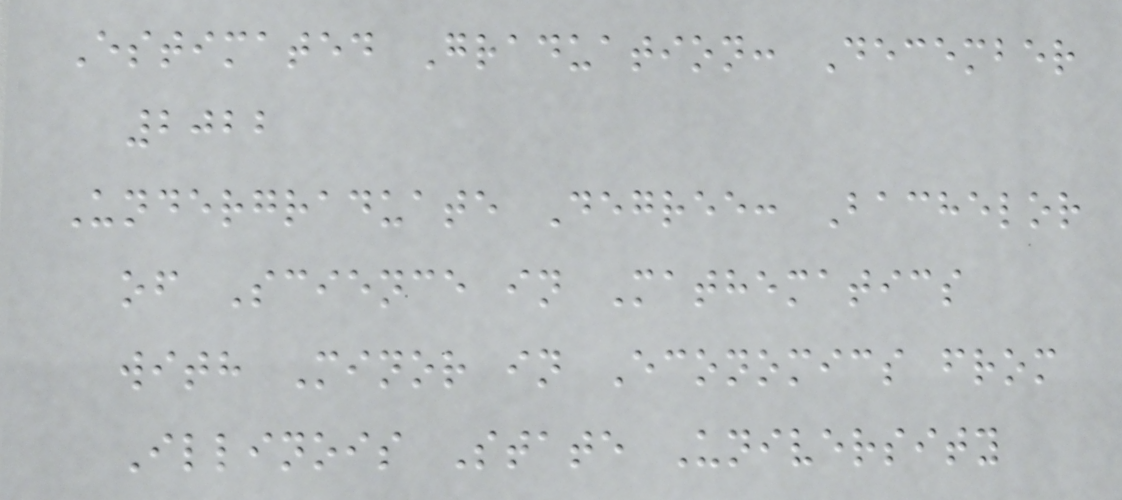Estimated Graduation: December
2022
Undergraduate Degree: Bachelor
of Science in Mathematics
with Minor in Economics from
Illinois State University
